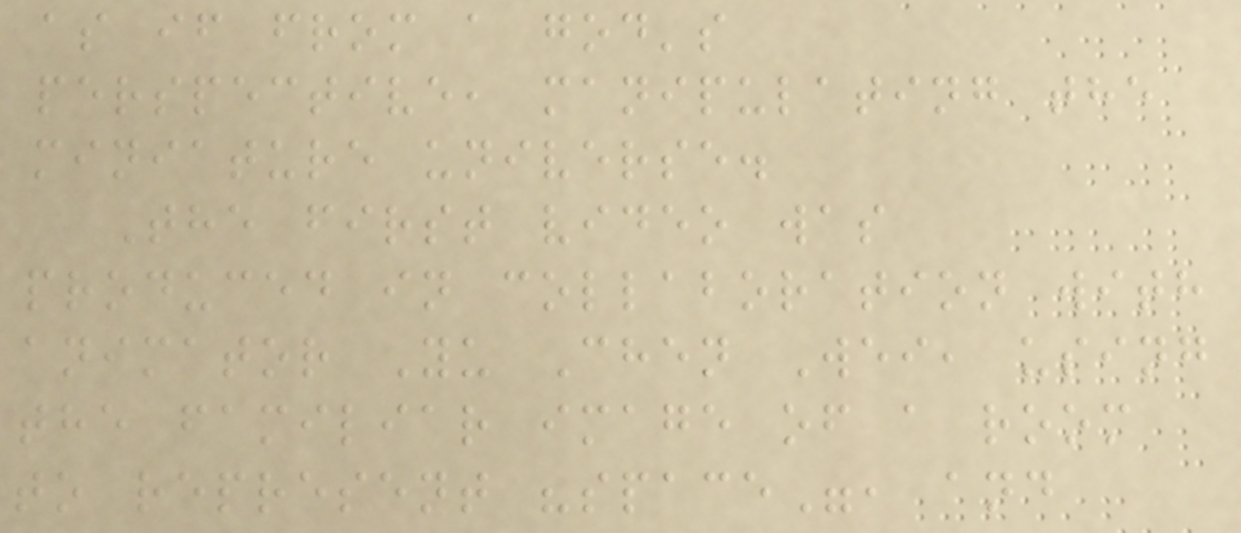as if from a god's
perspective, manipulating the
miniature universe.
The first video was
produced in collaboration with
animator Yu Chen Wei, using
the familiar image of a room
to represent "space", and
